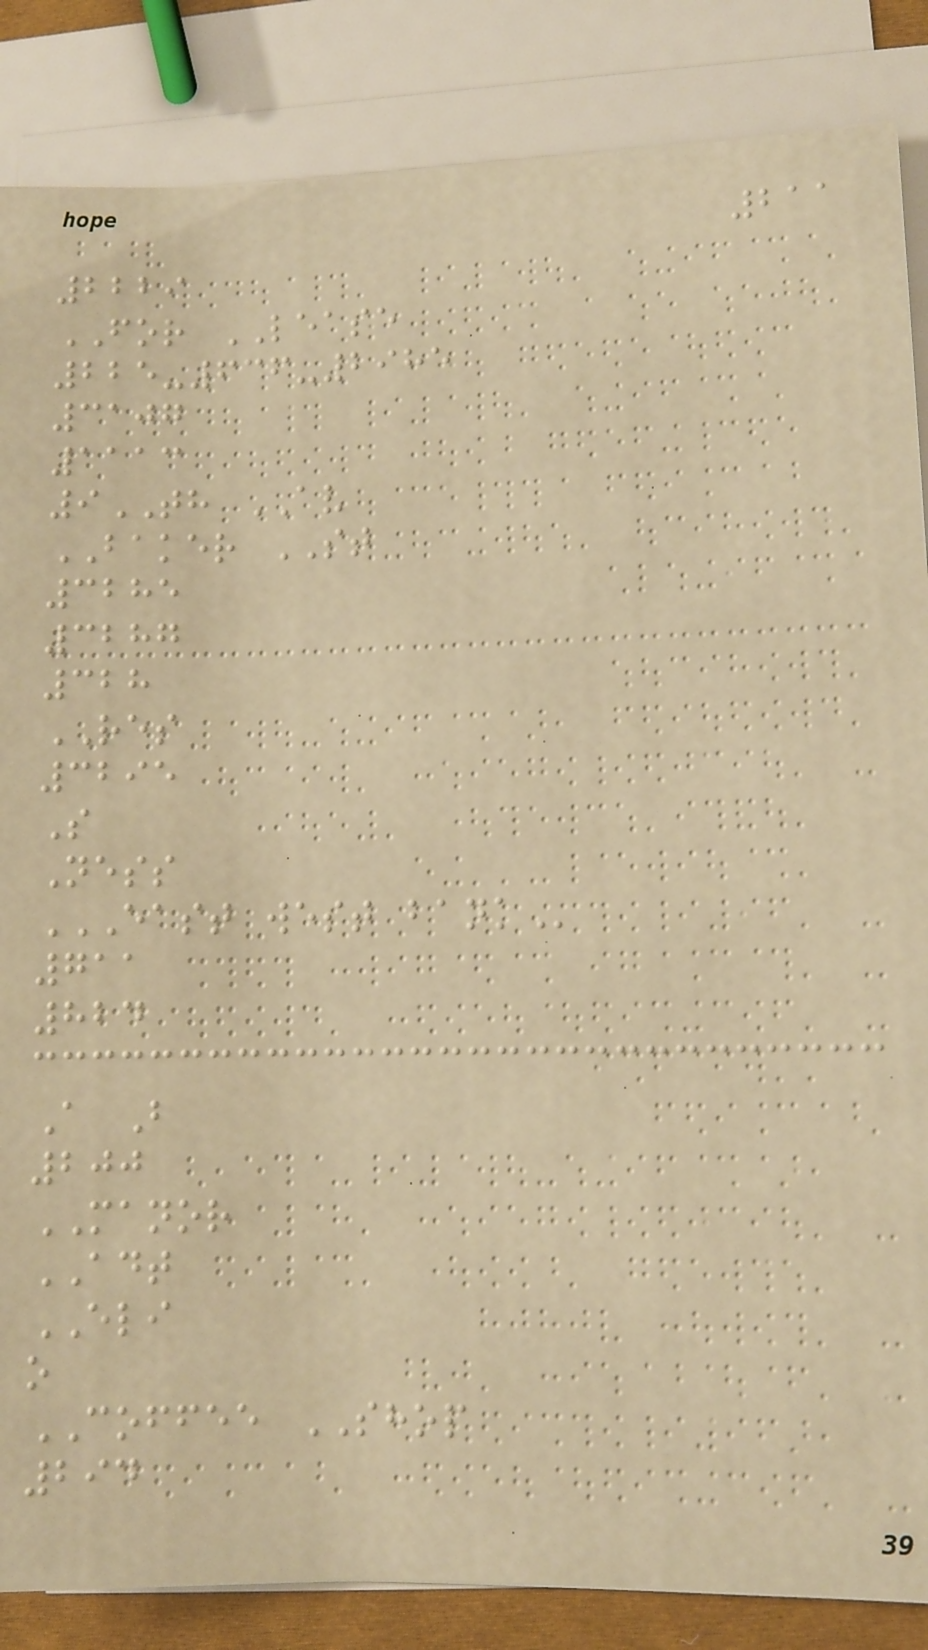211
2229
FOR LEASE
225-636-2985
3107
1113
9TH AV
BAKER ST
3285
3287
328
RES
3295
S
Ness
EAST WEST BANK
711
824
A B
200
MANOR
ADT
ELI
o
COFFEE SHOP
294
